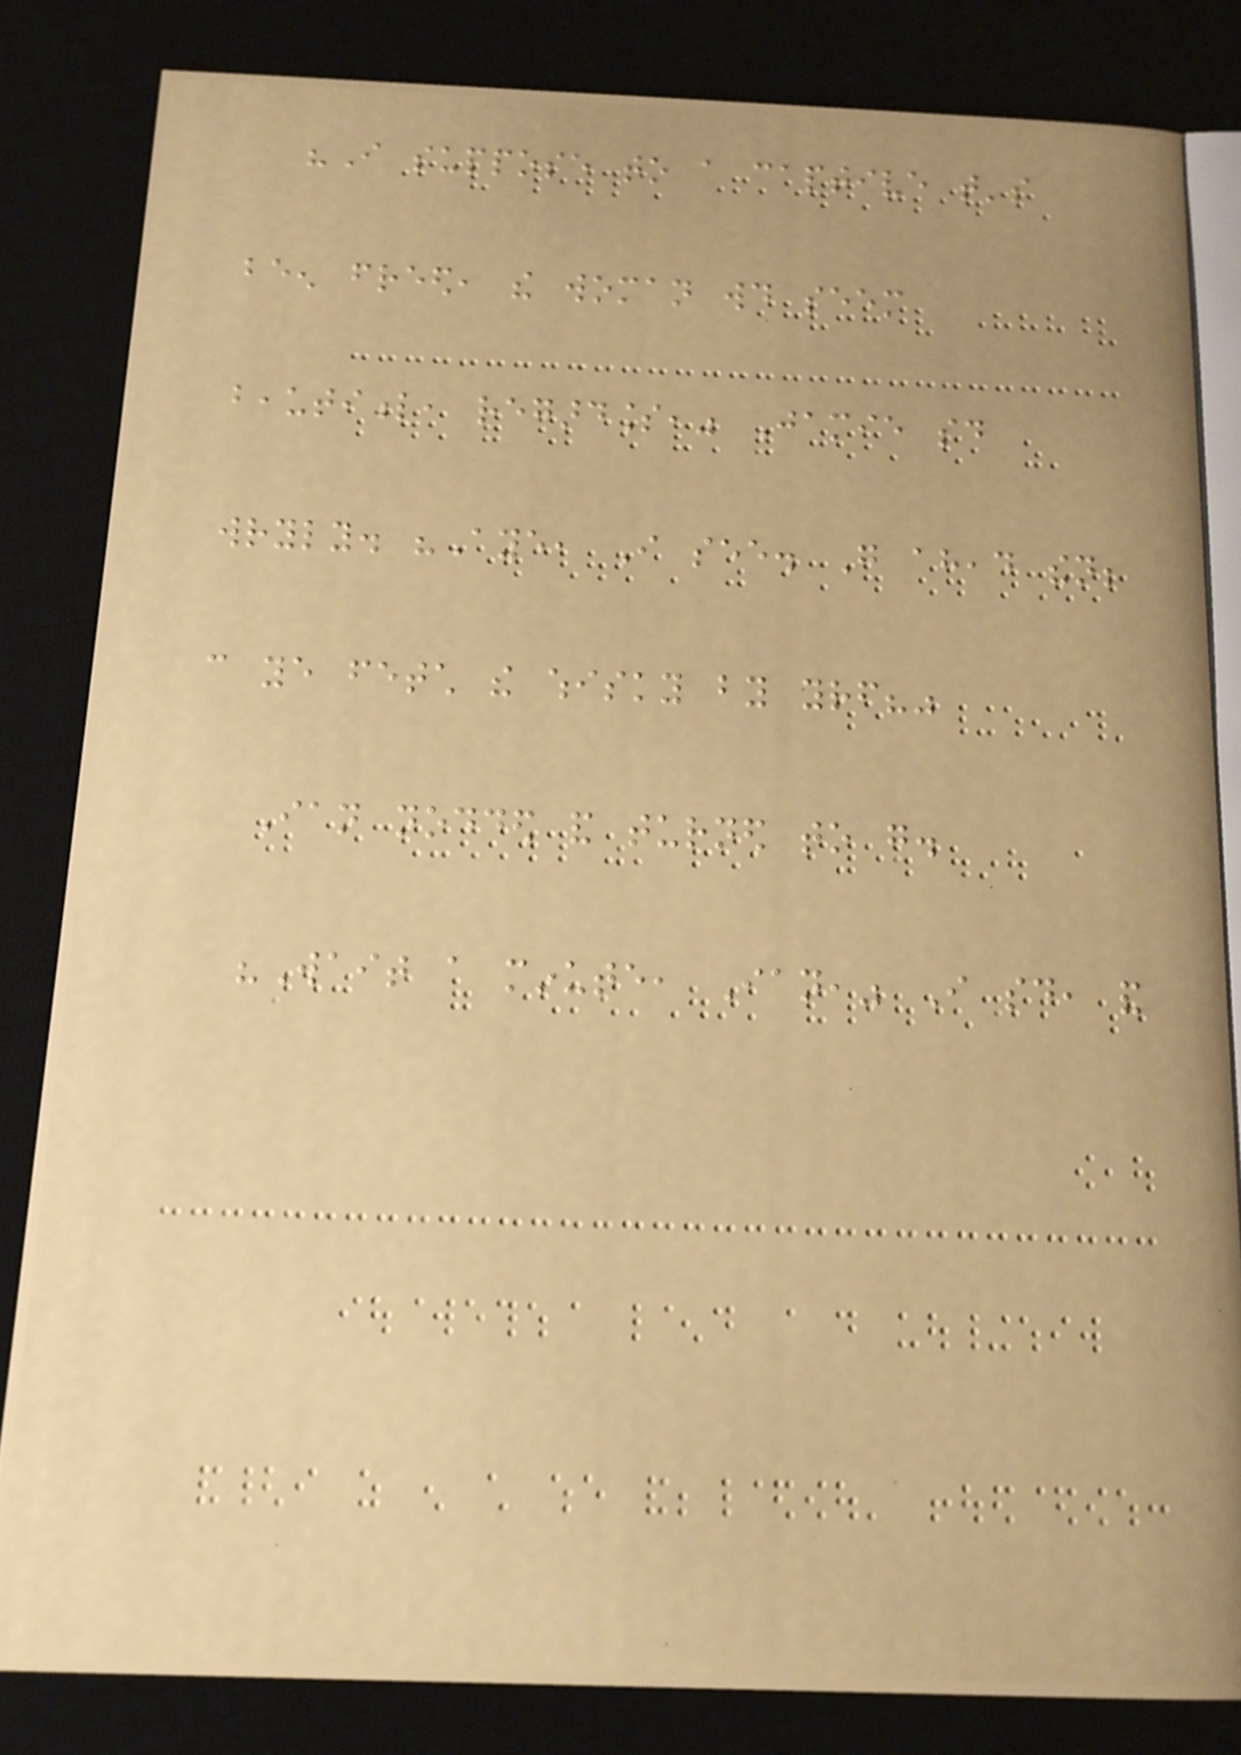"I suppose to a captive that's
been freed, the woman would seem
beautiful, regardless," Jamie said
wryly. "Aye, I see. Go ahead then;
can ye fetch the whisky by yourself?"
Ian nodded and turned to go.
"Wait a minute, Ian," I said, and
